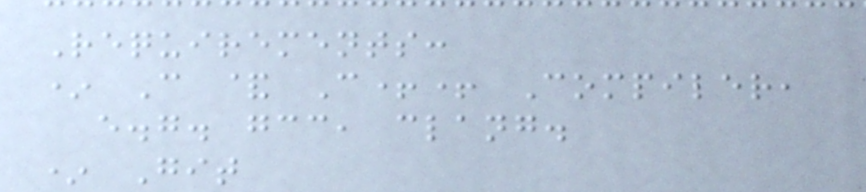Requirements:
* C & C++ Compiler,
e.g. gcc, clang.
* Git
